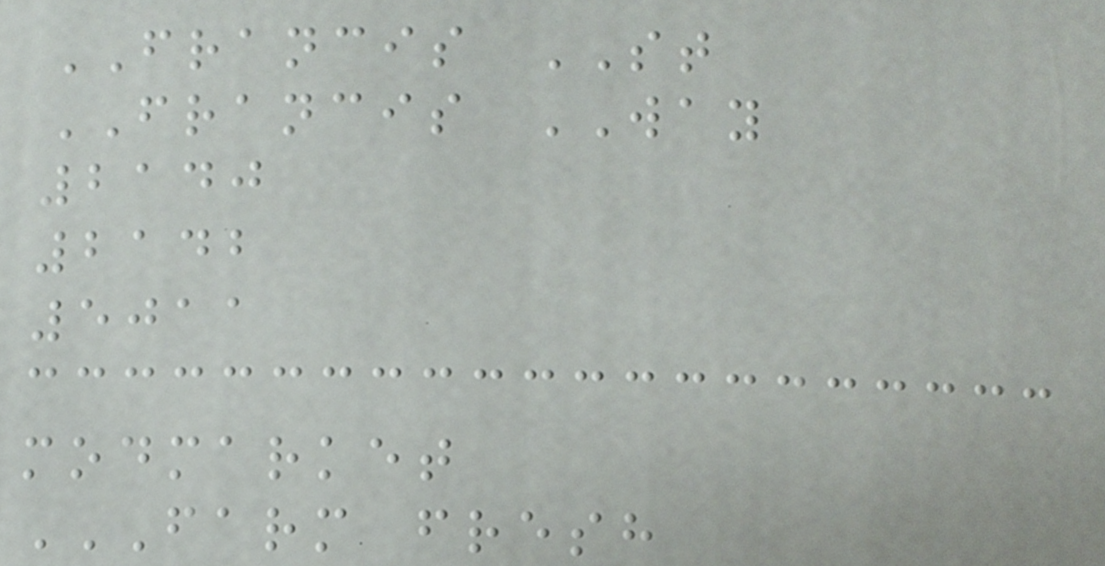FRANCIS ST
FRANCIS WAY
2140
2142
5011
modmarket
FARM FRESH
